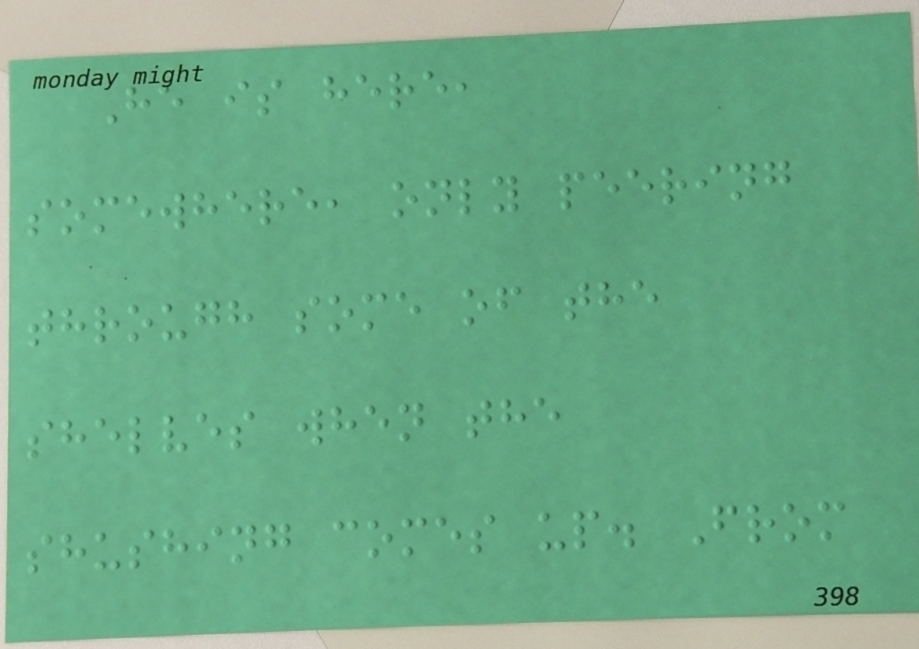He is here,
somewhere, only peering
through some of the
shelves when the
shushing comes up. From
